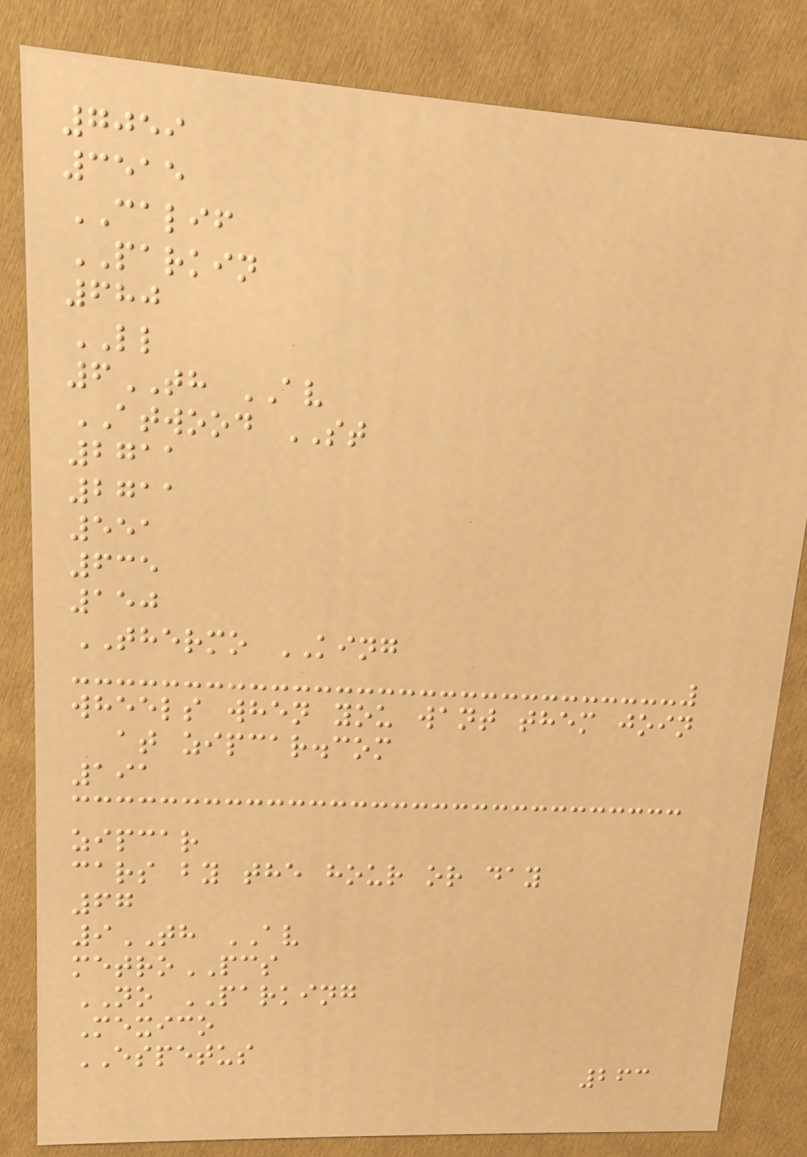7059
3515
CALIF
PARKIN
680
LL
6TH AV
ATWOOD ST
2711
2711
551
635
150
THERMO KING
wheels when you want them join
at zipcar.com
191
zipcar
cars by the hour or day
67
9TH AV
metroPCS
NO PARKING
Mexico
ESPETUS
263
